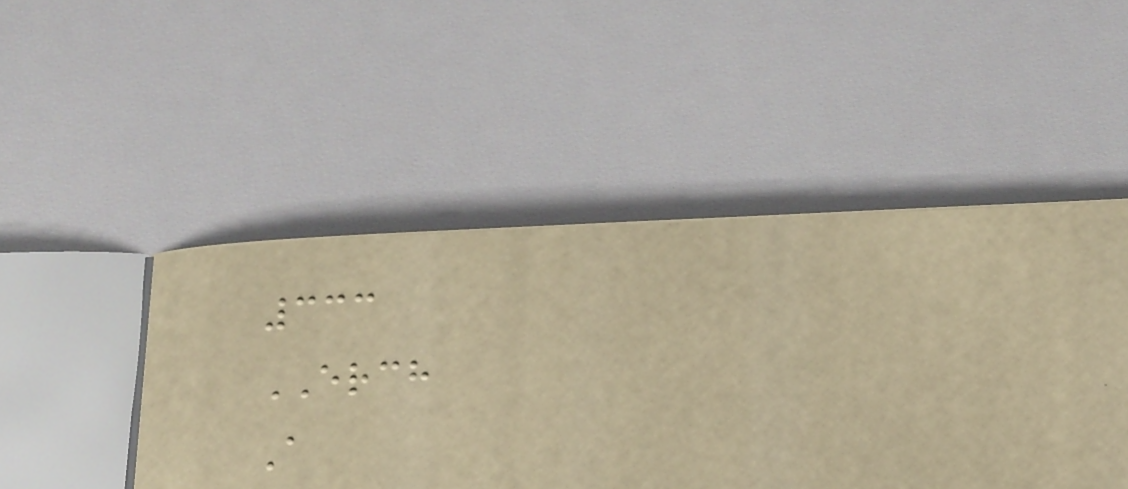333
ERCH
A
